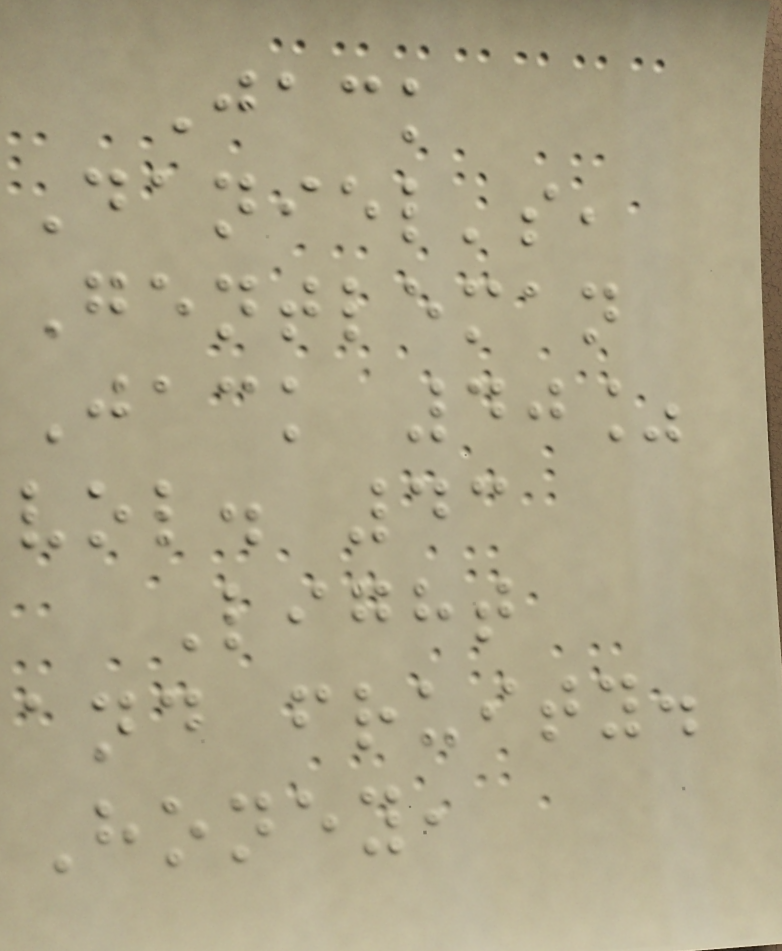Jack
Daniel's,
Gentleman
Jack 40%
vol. 43
Light
and fruity.
Honey,
